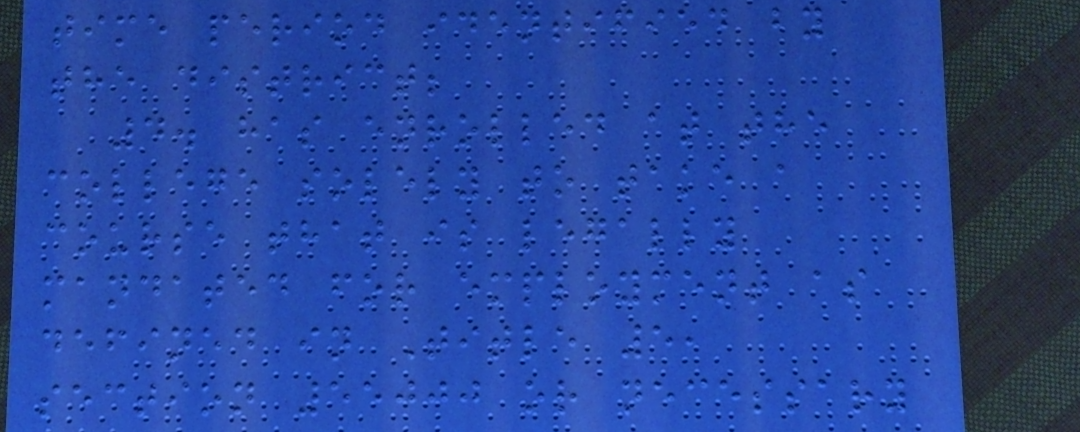time period identified by
the district;
4. has enrolled at the
college solely to take a
course that is legally
mandated for employment as
defined in Title 5,
section 55000 or necessary
